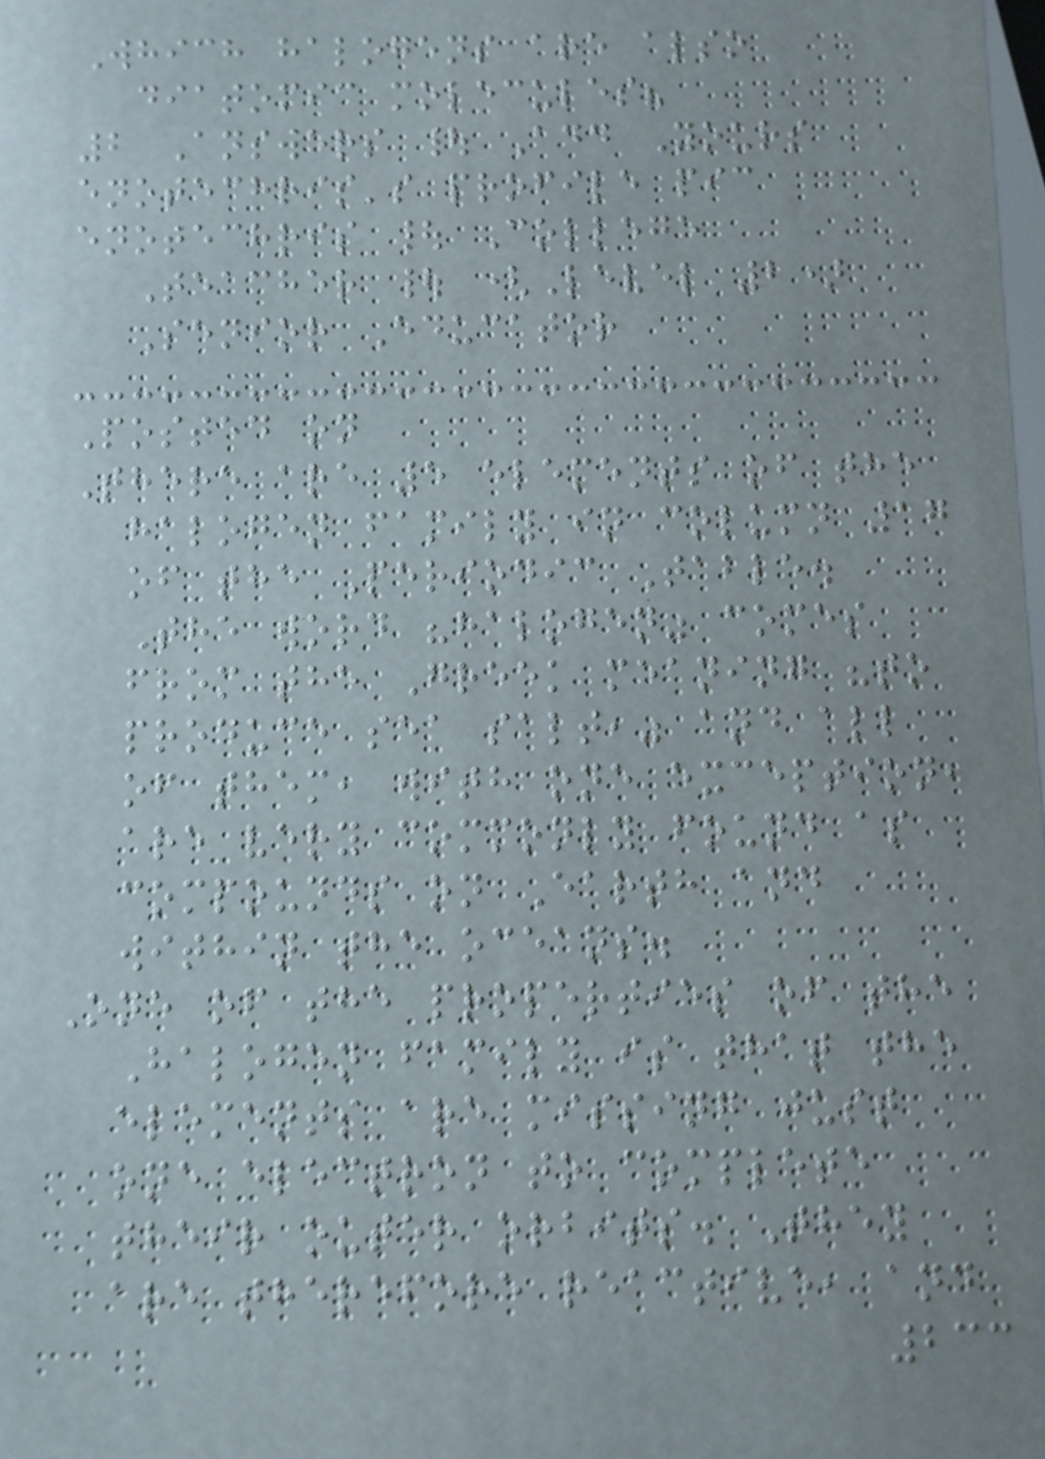Which halogens are also
diatomic molecules?
2 Answers | Add Yours
enotechris's profile pic
enotechris | College
Teacher | (Level 2)
Senior Educator
Posted on
There are 5 elements of the
halogen family in column 17
of the Periodic Table.
The word "halogen" comes
from the Greek meaning "to
produce sea salt," and all
of them, with one exception,
are very commonly found as
compounds on Earth and
within the oceans.
One of the properties of the
Halogen family is that the
elements are missing just
one electron to complete
their outer orbits. They
are therefore reactive, and
233
